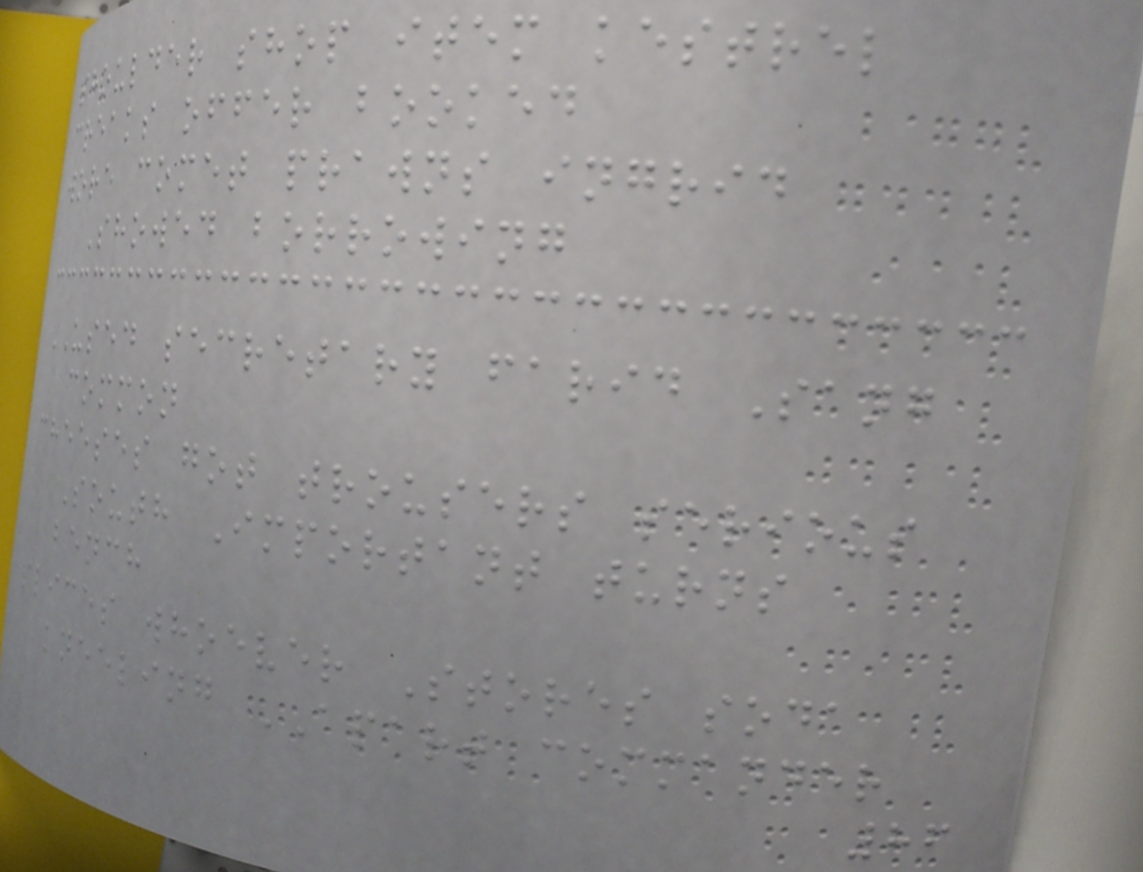shoulder shop item kestrel
creaks offer booked
wore comet prawns ingrid
Showed borrowing
USED secretary farid Sang
common
cheeses got trousers serious
South Important turns
bench
slices whoever Stores soda
kneeling APART commander
86
